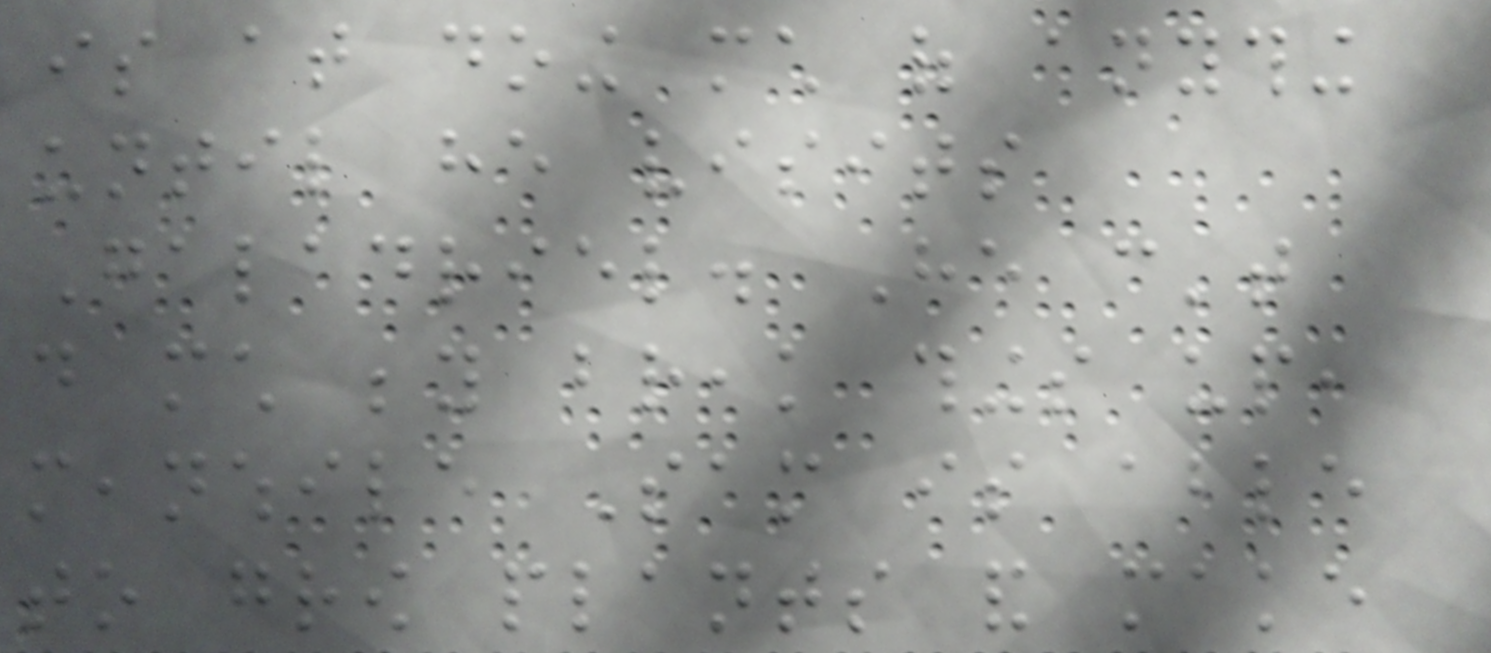is at doing much of anything
until he visits
Galadriel. He can't
do much beyond break things up,
meanwhile Sam is able
to grow plants and make
